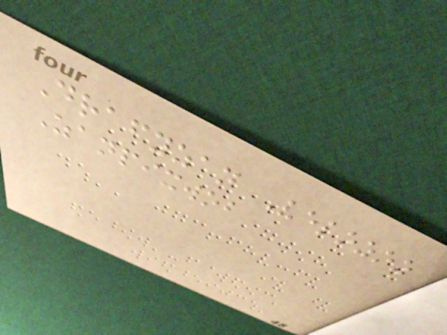Drafyzan Velozoz
Zanpixwob
